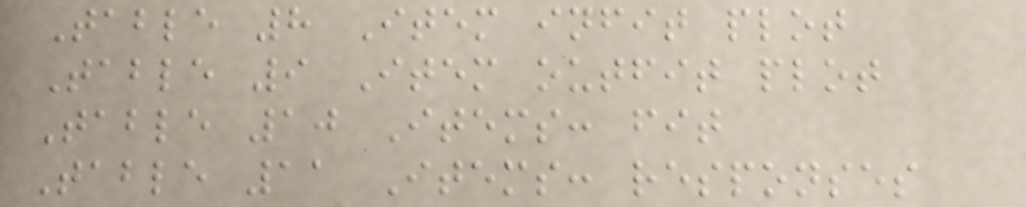Table 8 Item infit plot
Table 9 Item outfit plot
Table 10 Items: fit
Table 11 Items: responses
